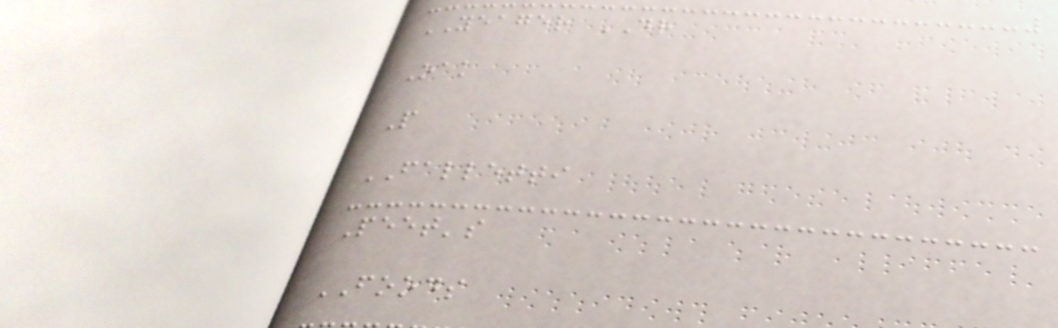YEAGER DR
Oak
P
FALLETTI
Peet's
FOODS
